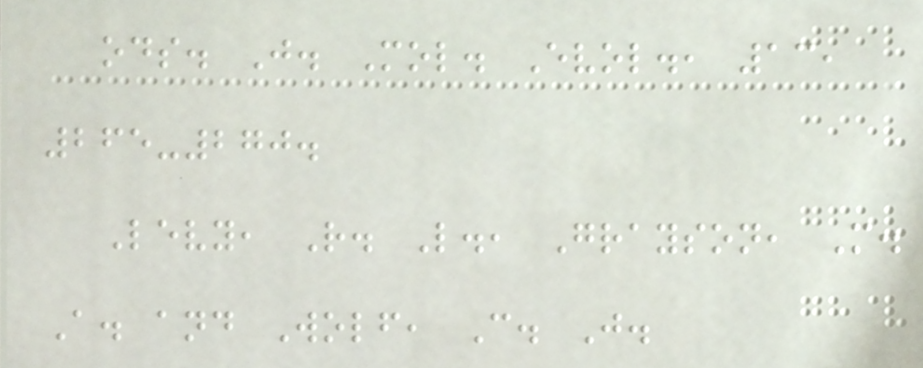ods. J. Mol. Evol., 13,
265-270.
Levy, R. L., Grayson, M.
A. and Wolf, C. J.
